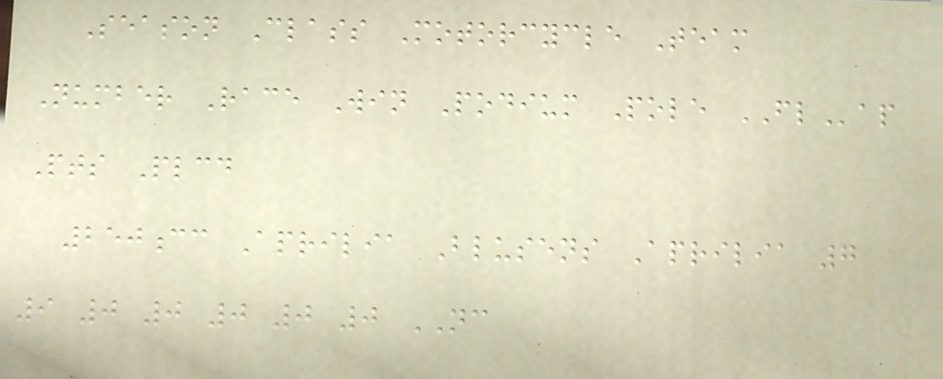Season Class Motorcycle Team
Number Race Win Podium Pole FLap
Pts Plcd
250cc Aprilia Blusens Aprilia 7
9 0 0 0 0 0 NC
